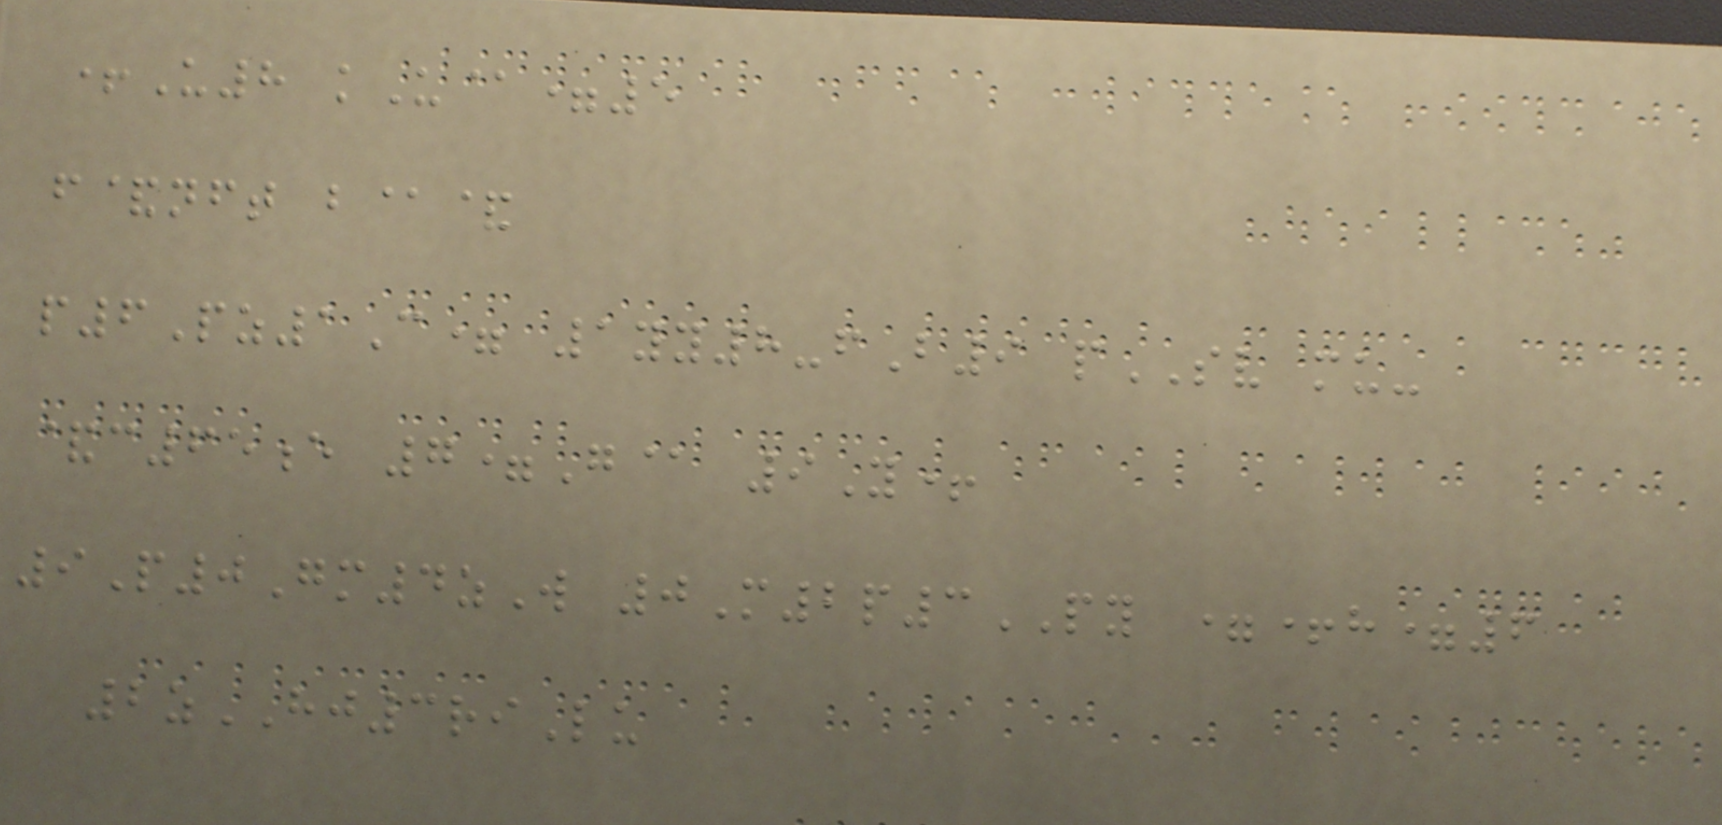+U8 kU@=5
f&nft b@&
p6Pz1C= 1yy8-fB9 pSV mu-
&c65e 7=G@ 9Y+
9P0Gm4zW 0M2p3PY =+h=6
2zHJ3riLu
